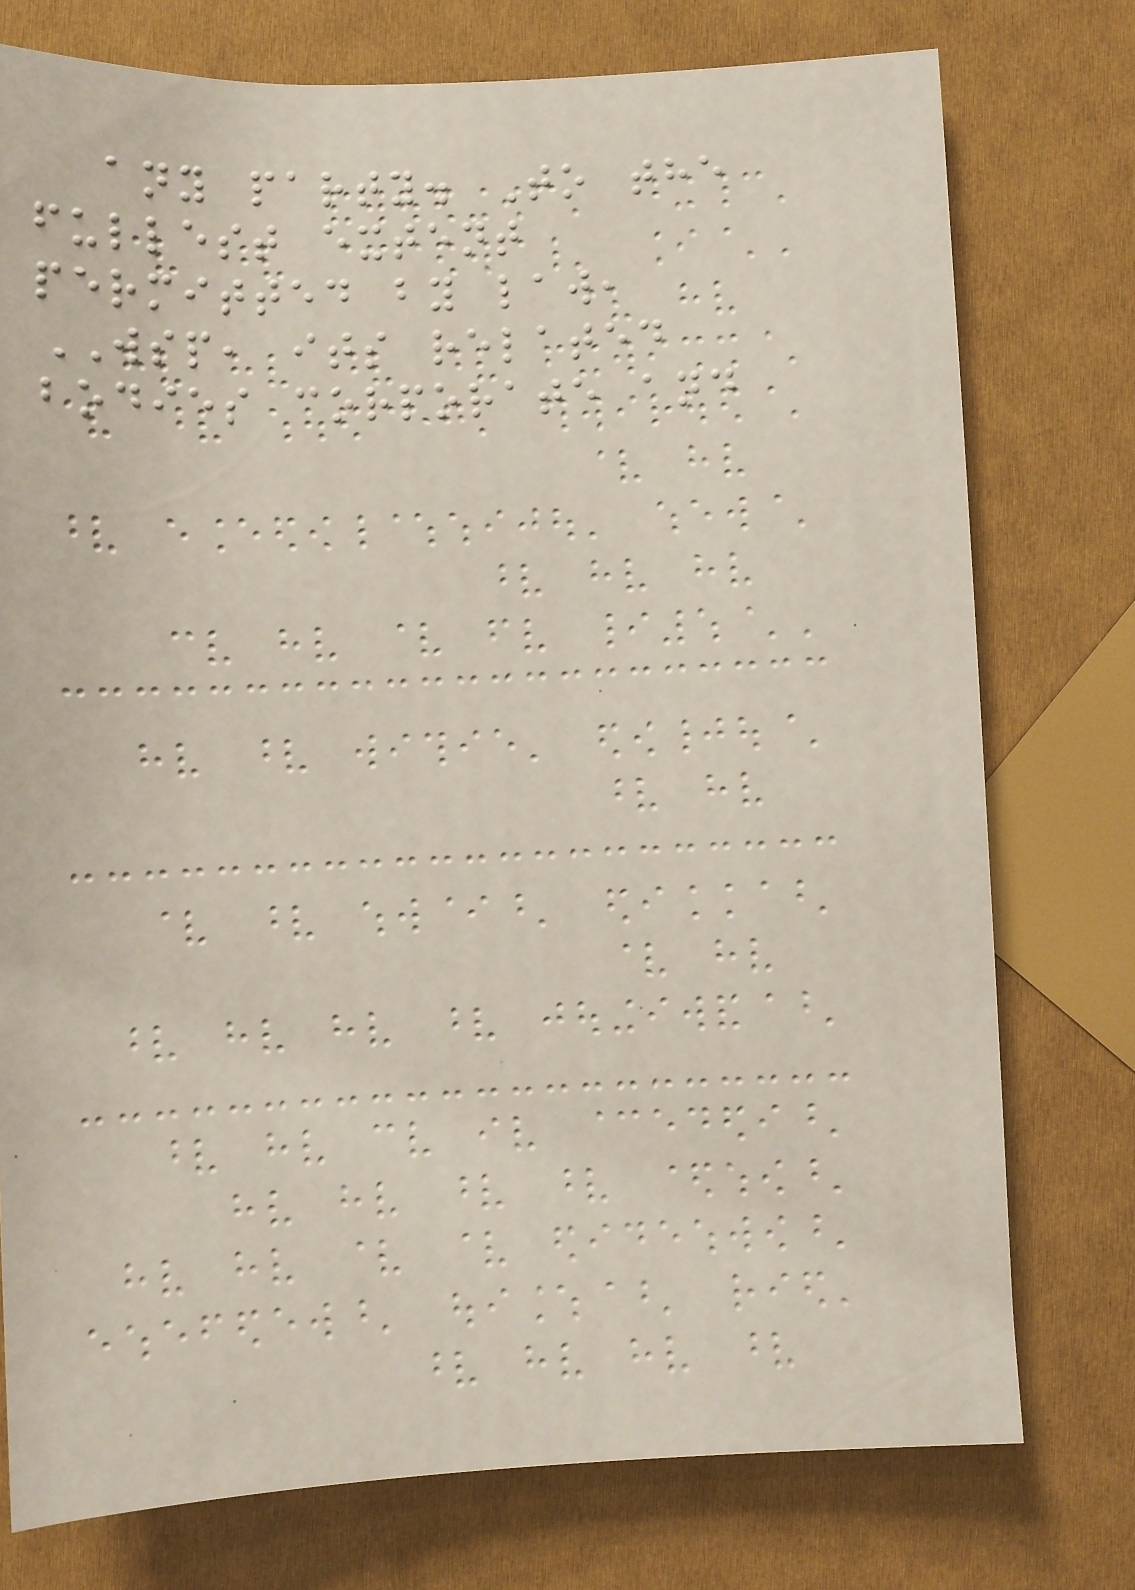any party. To the
fullest extent
permitted by law,
WSP, its related
bodies corporate and
